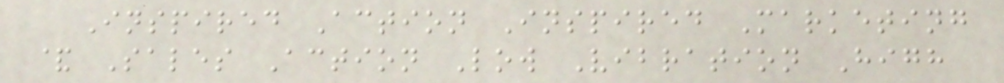Inspired Action Inspired Marketing
& Sales Action Low Vibration High
